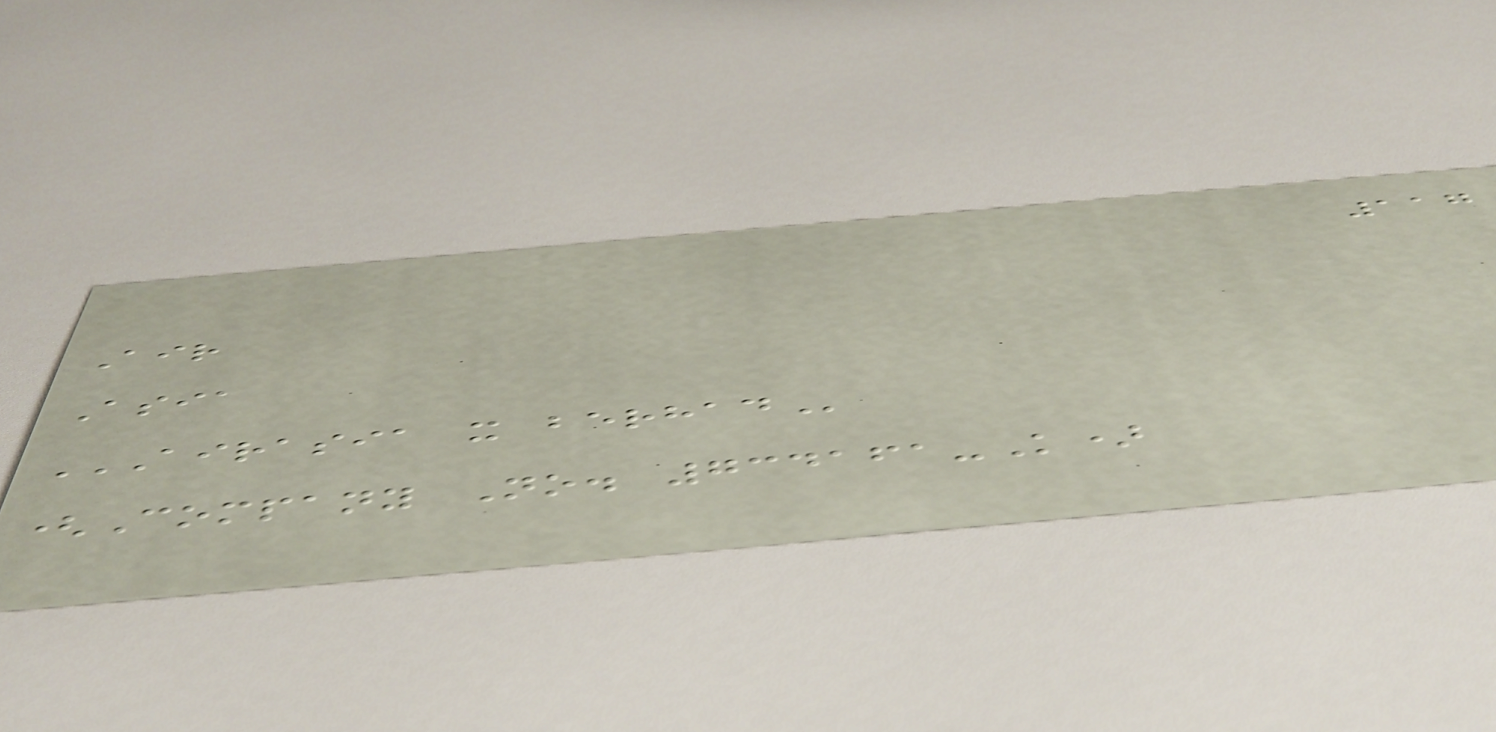117
Air
Asia
AIRASIA X BERHAD
(Company No. 734161-K)
